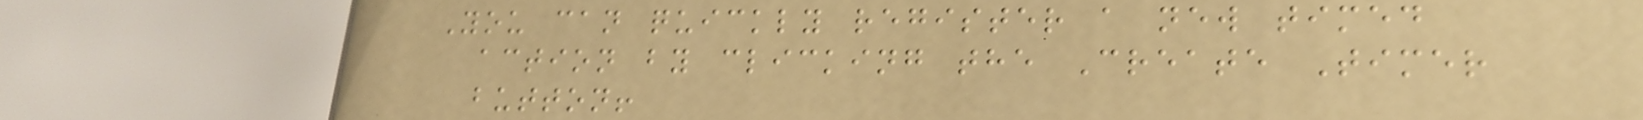You can quickly register a new timed
action by clicking the Create Timer
button!
